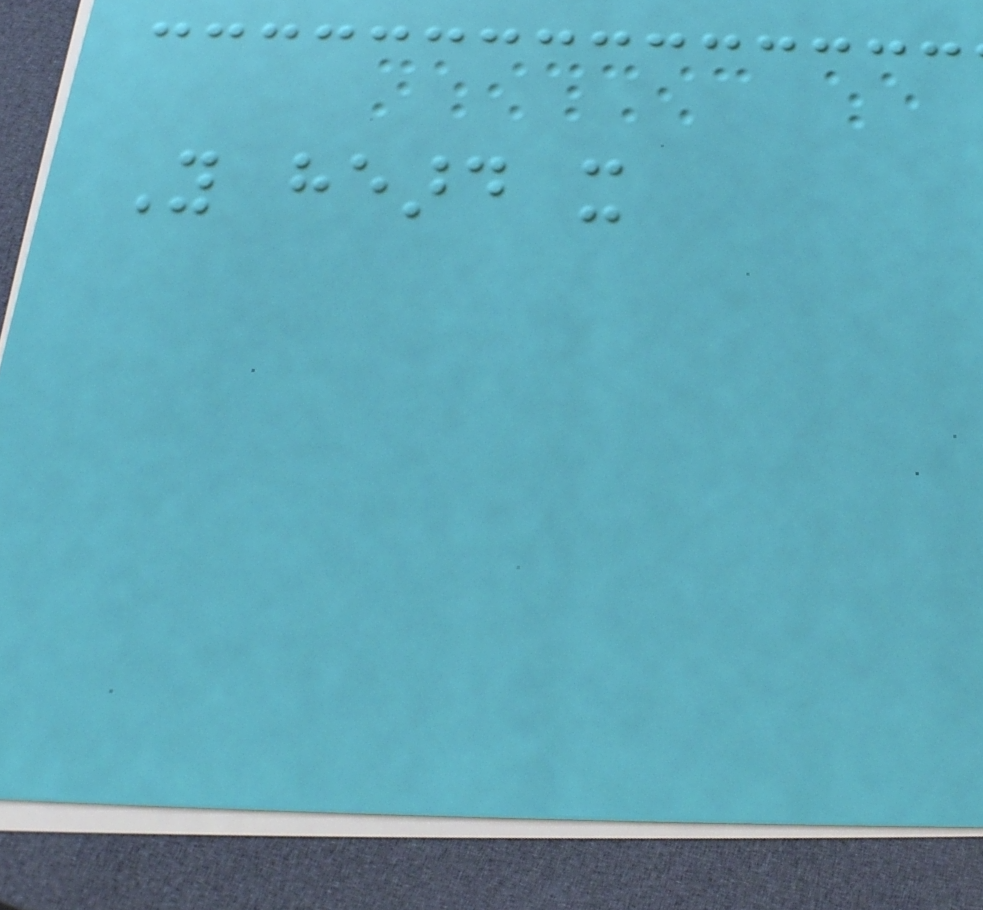You heard it
